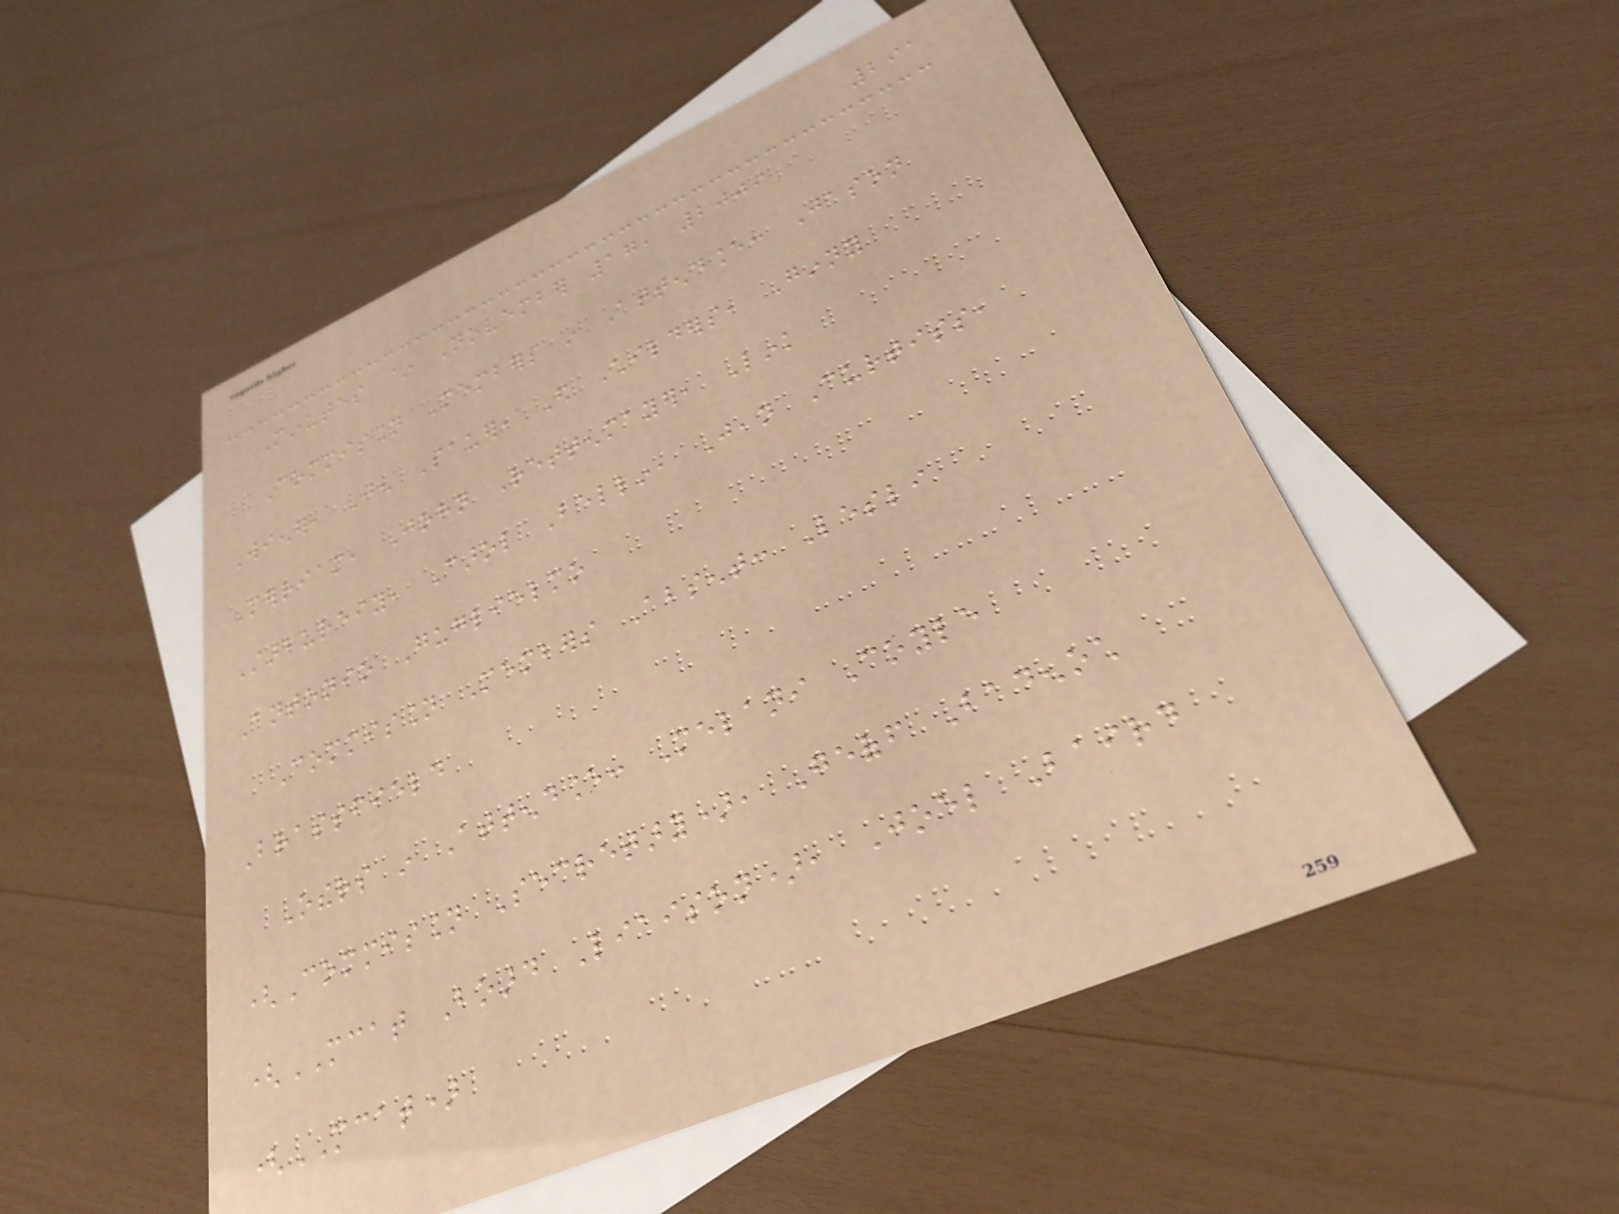291
Minutes ~ November 17, 2009
Commission Members in Attendance: Jason
Wiener, Jen Sauer, Ed Childers, Ginny
Merriam, John Rettenmayer, Link
Starbureiy, Carol Bellin, Jean Curtiss,
Antonio Guglielmo
Commission Members Absent: Lesli
Brassfield
Others in Attendance: Melani Coyle
(Commission Secretary), Geoff Badenoch
(MCAT Board Liaison), Joel Baird
(MCAT)
